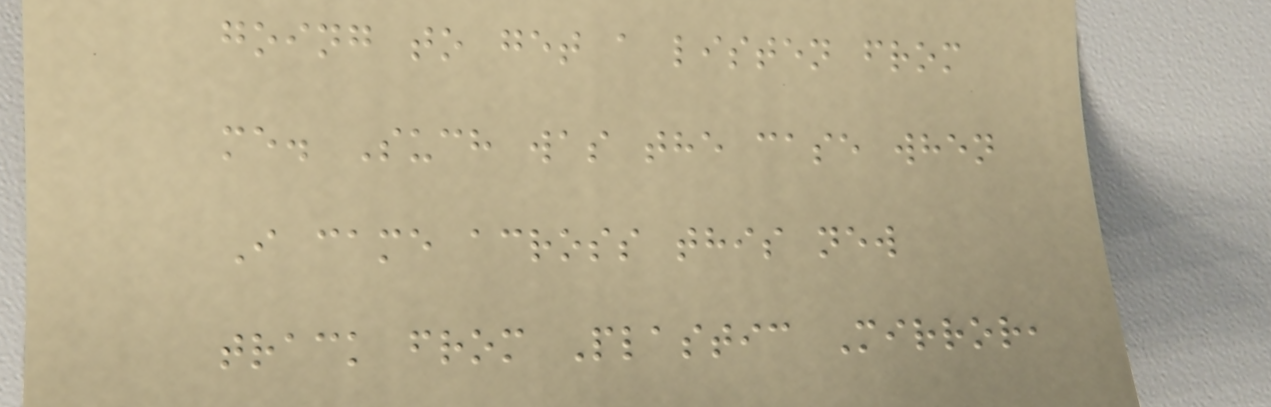going to get a listen from
me. Such was the case when
I came across this new
track from Plastic Mirror,
